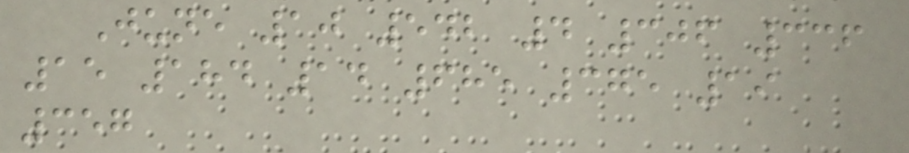June 10 542 4 306 336
15 184 14 685 375 19
357
